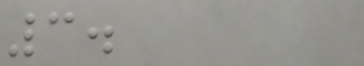3.
